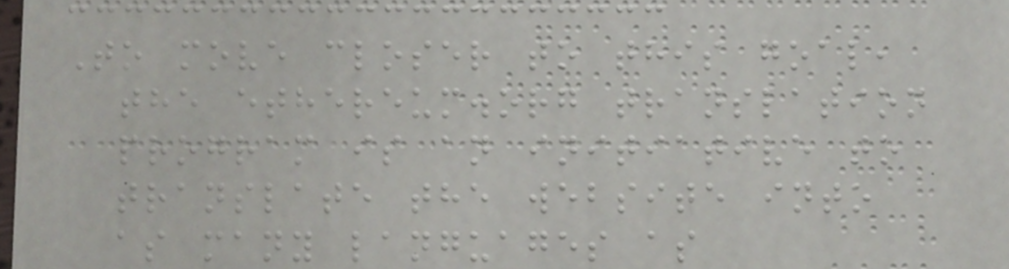To move closer to this goal,
the ethereum.org translation
program is an initiative to
translate the website into
as many languages as
